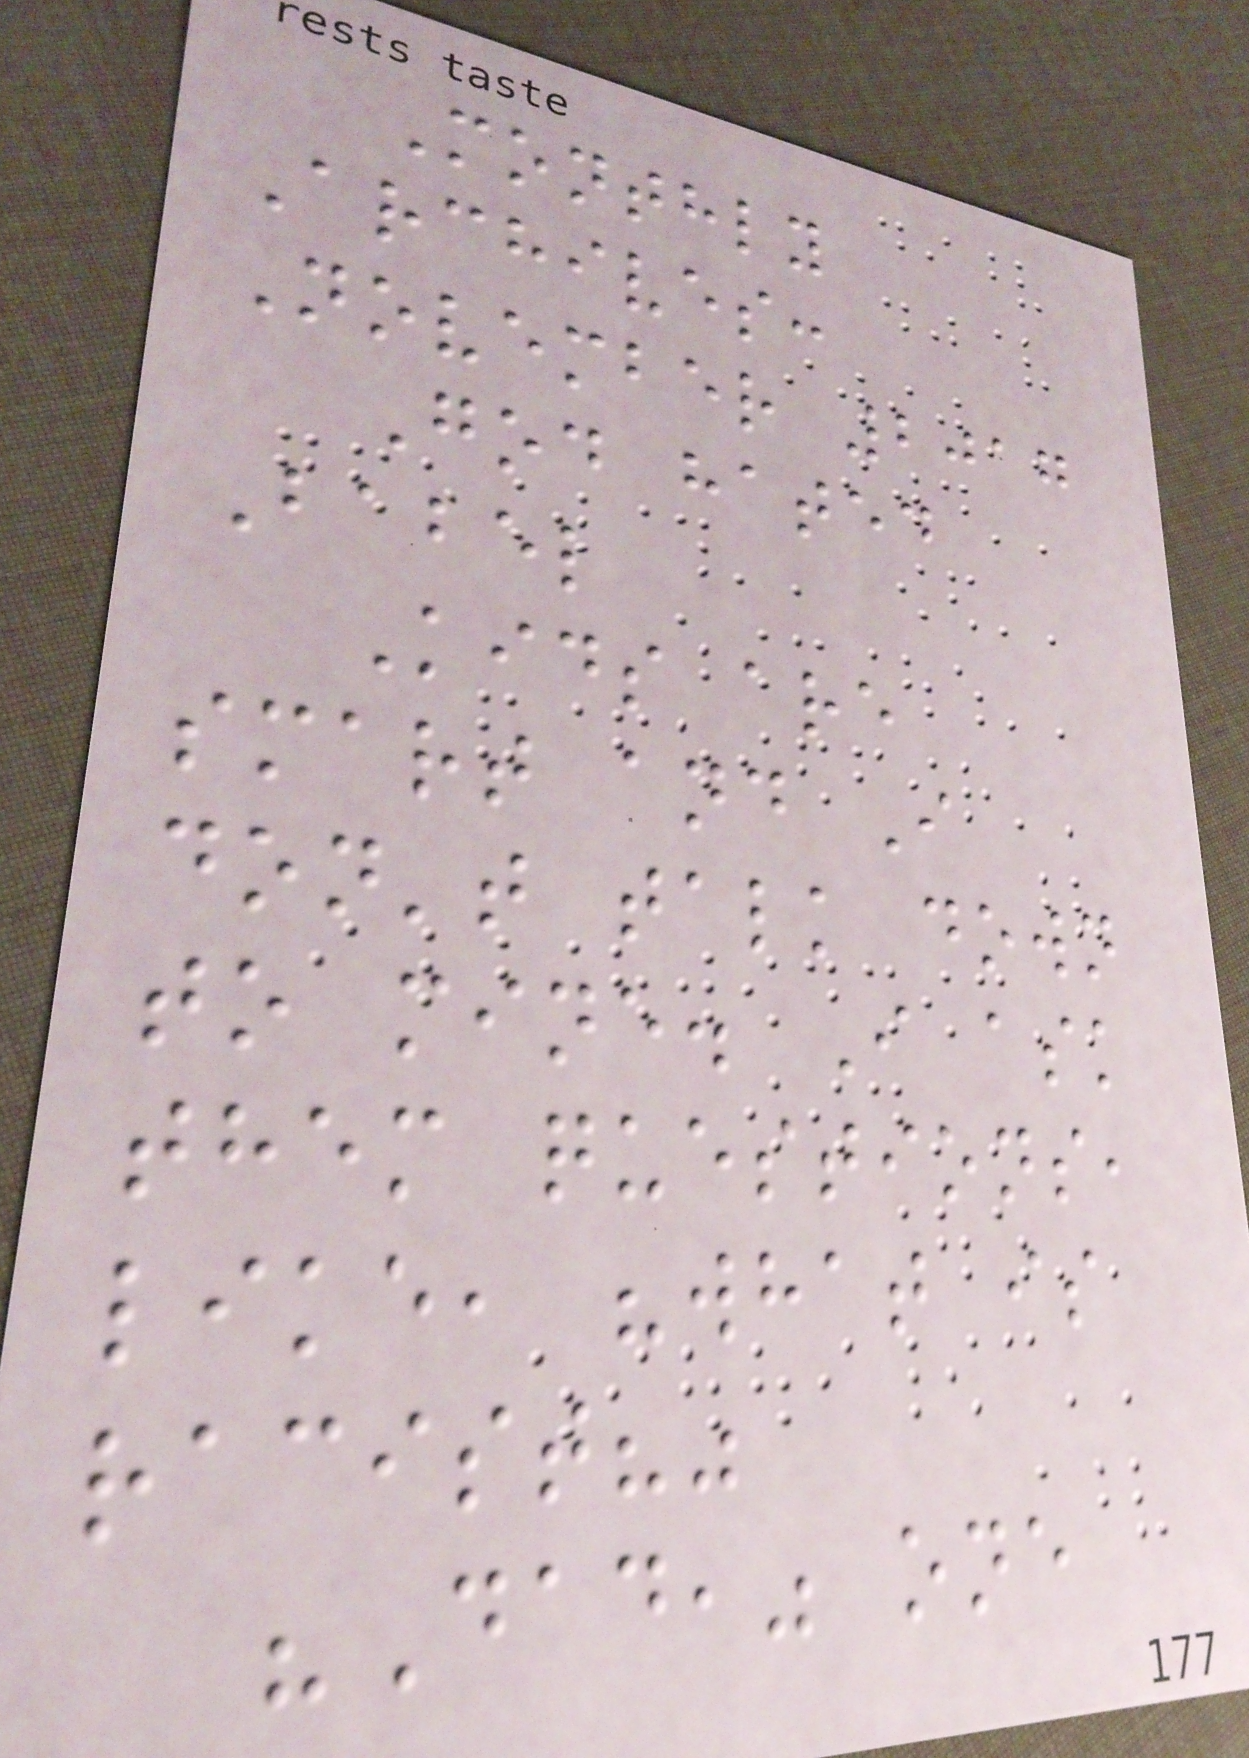Monthly
Archives:
November 2017
God hated
Babel
Kids are
smart and I
don't talk down
to mine. I ask
them questions,
like, "what is
racist?"
"Dad," one
